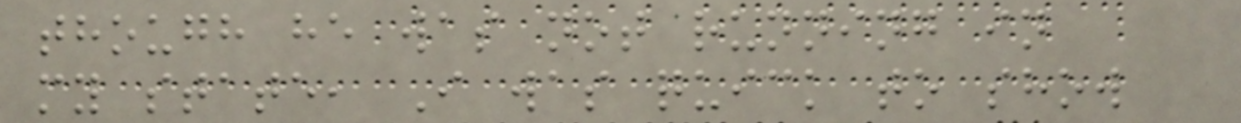though he was not running in
my state, I was quick to show
